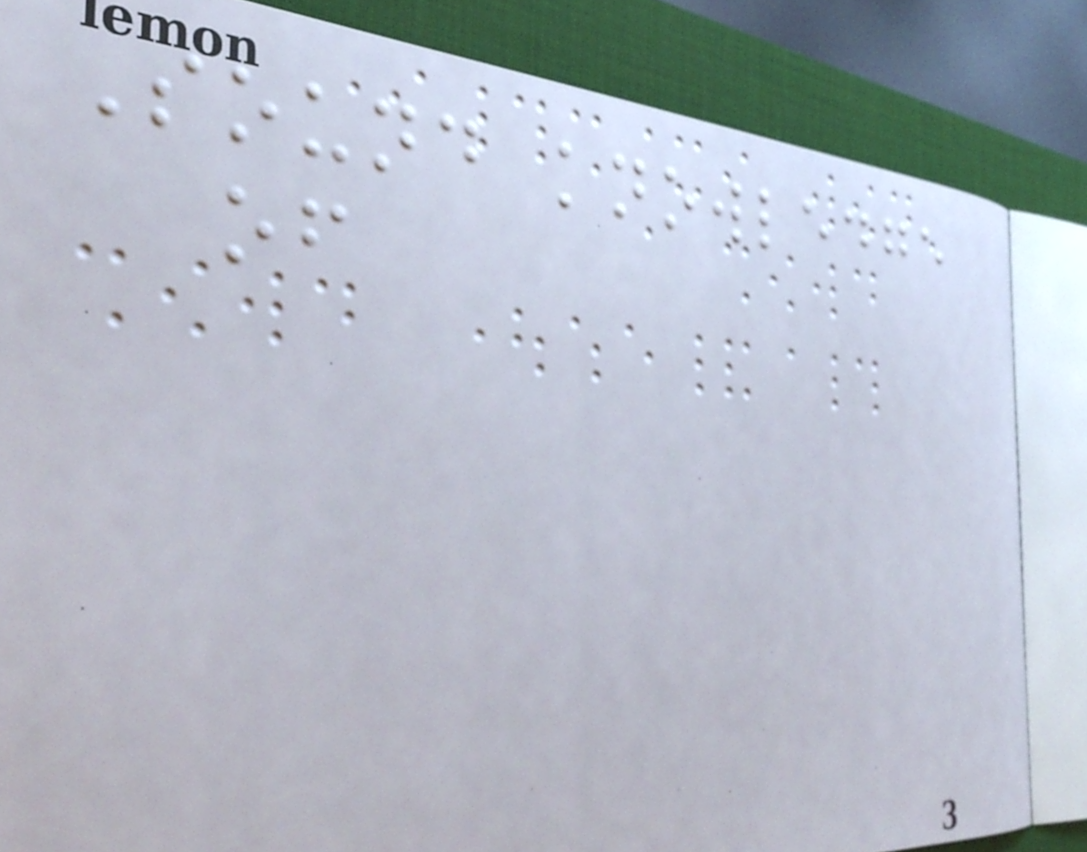Sound knowledge
of
